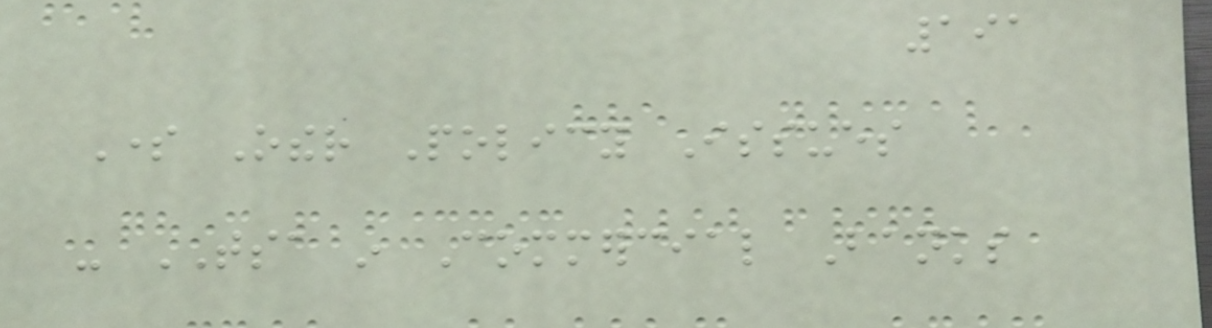191
Some Other Policy Issues
- TSA in Commercial Banks
